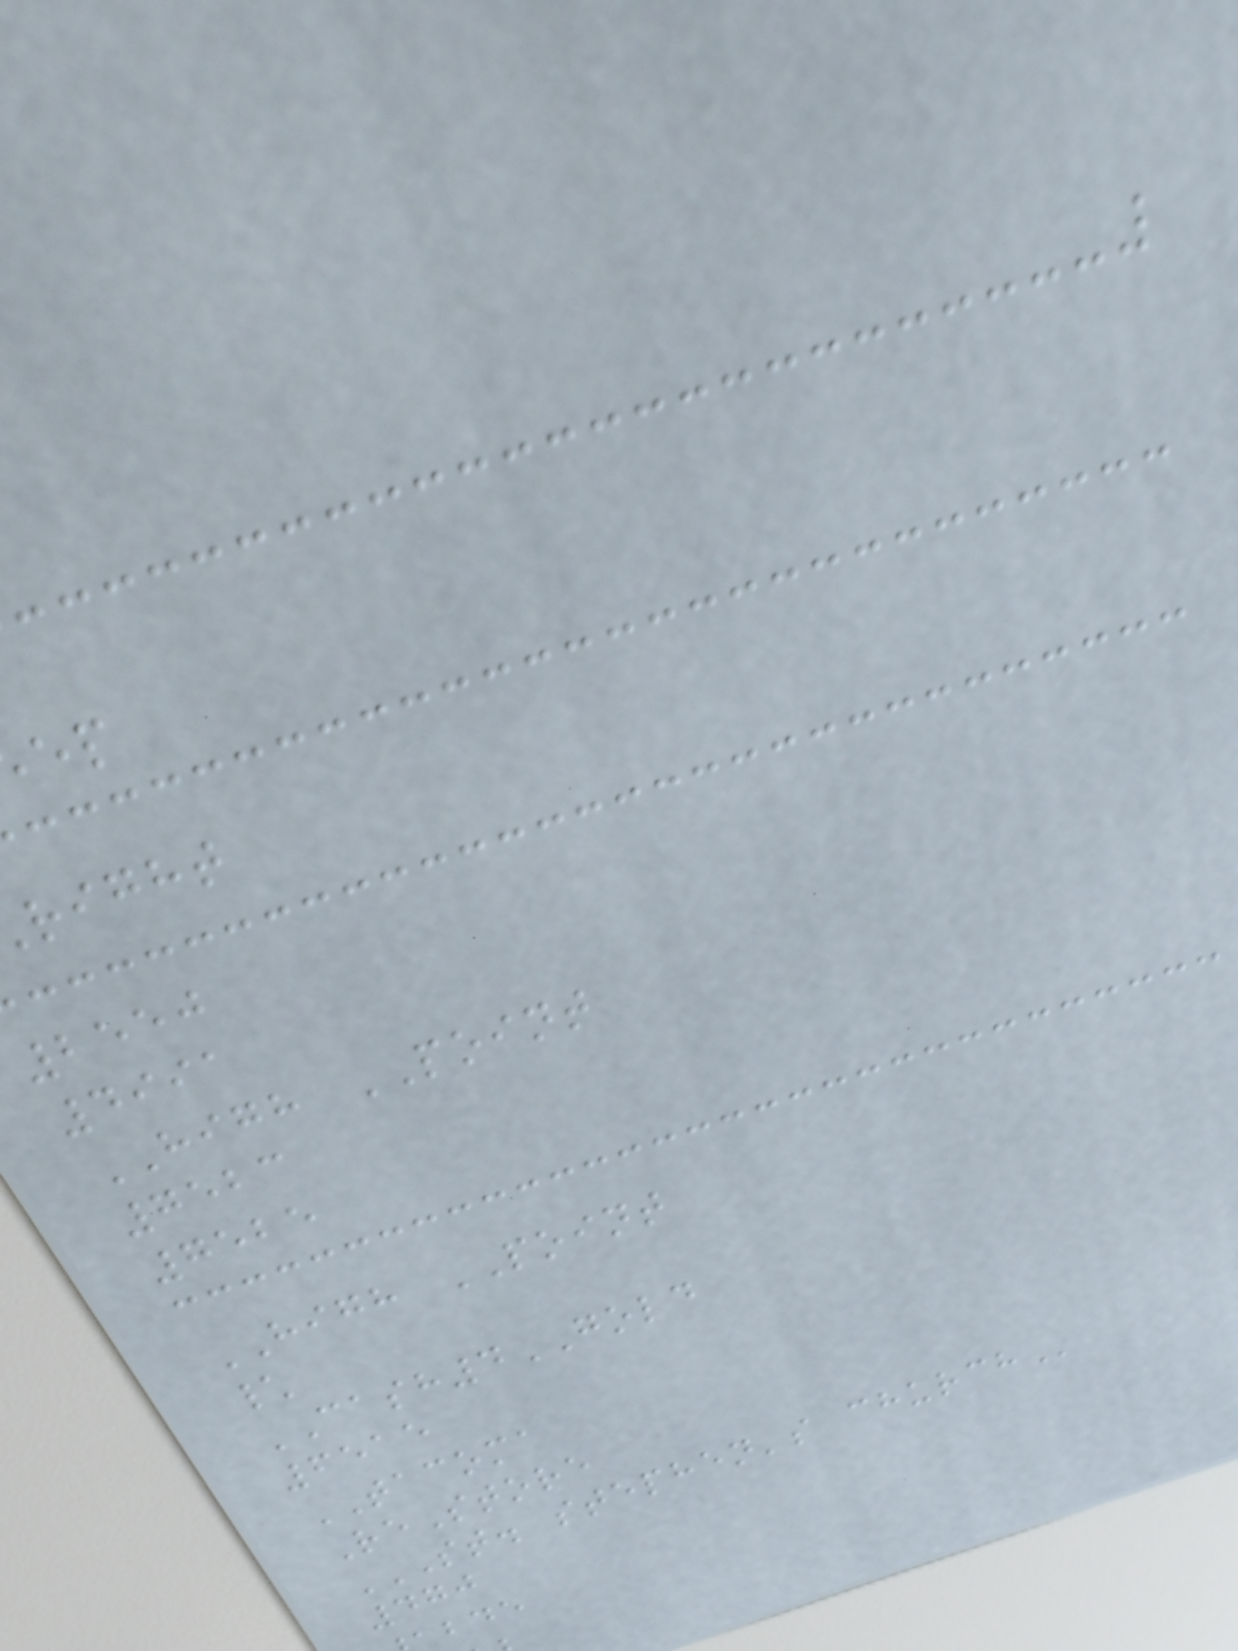right
2550
4991
HIGH POINT
7523
7525
HIGH POINT
\
CASH4GOLD
6515
TACOMA
ReStore
ST. STEPHEN'S CHURCH
470
